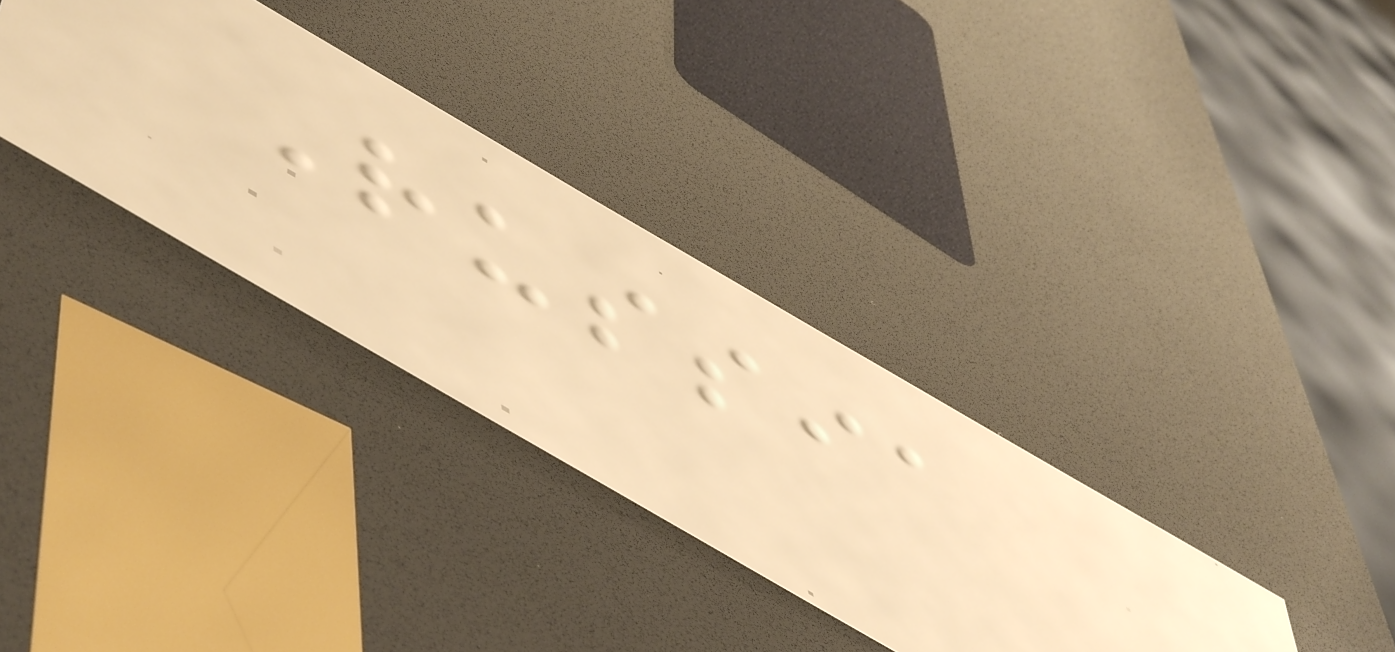Russia
